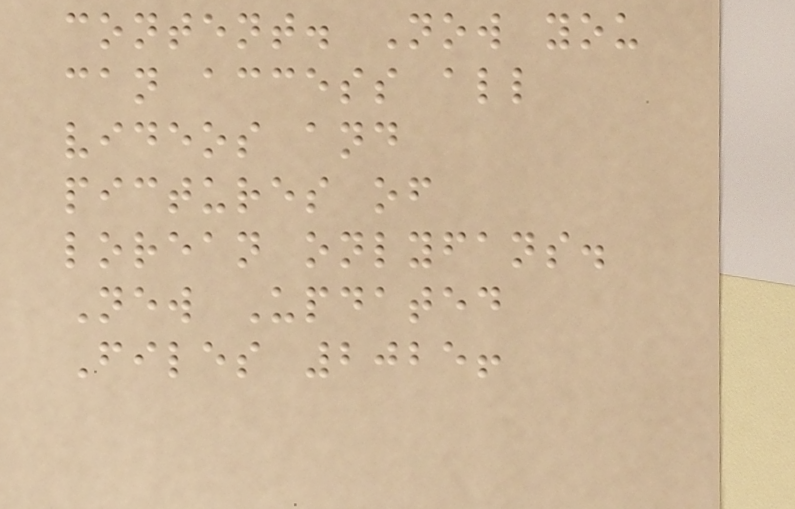content. Now you
can access all
videos and
pictures of
lorean onlyfans.
New Updated
Files 2025!
